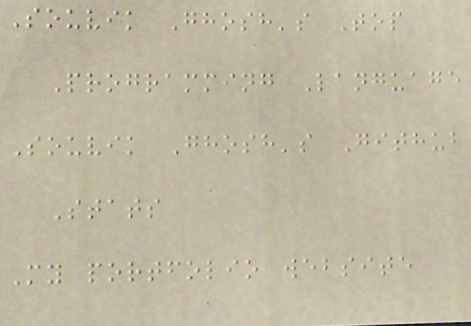Souvik Ghosh's Top
Programming Language
Souvik Ghosh's Github
Stats
My portfolio website
